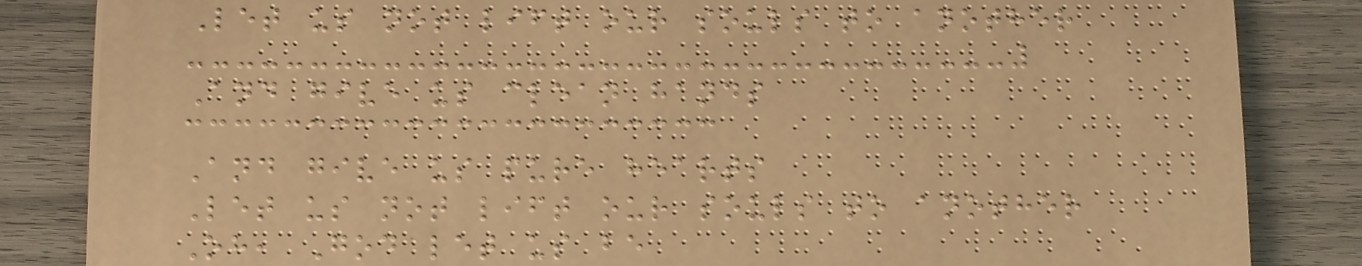Let us not lift our souls to another
And give us clean hands
And give us pure hearts
Let us not lift our souls to another
Oh, God let us be
